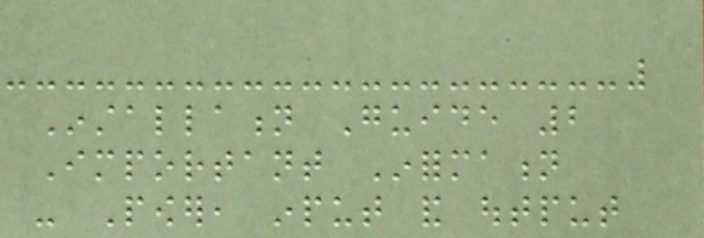Installation Guide 2
Important Information
- Power, input and output
